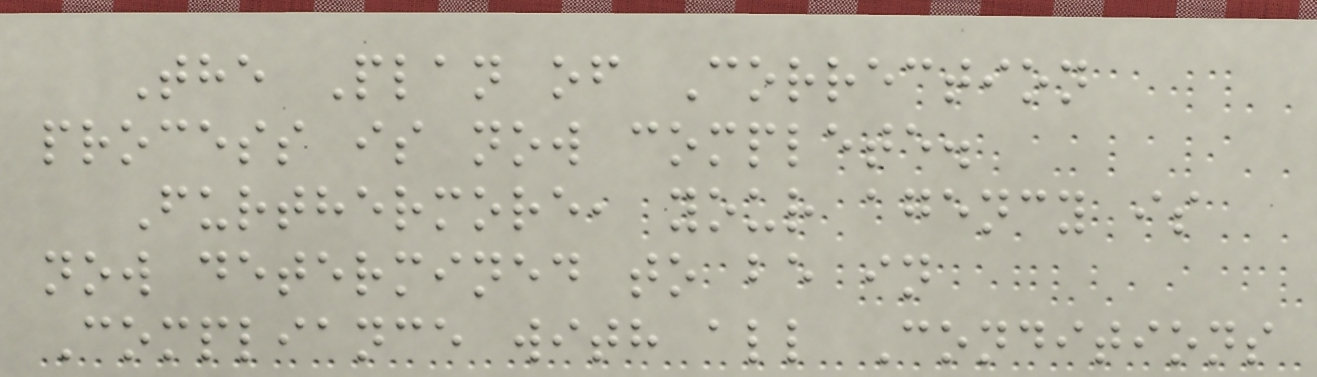The Plan of Correction
process is now complete.
Furthermore, your agency is
now determined to be in
Compliance with all Conditions
